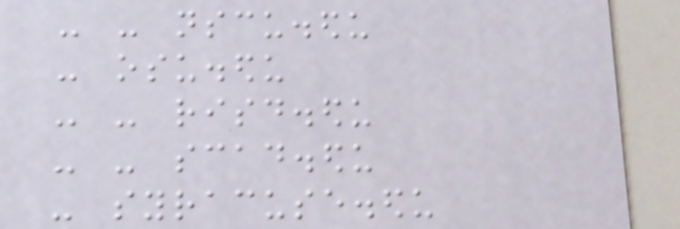- - nscu.edu
- osu.edu
- - risd.edu
- - scad.edu
- syracuse.edu
